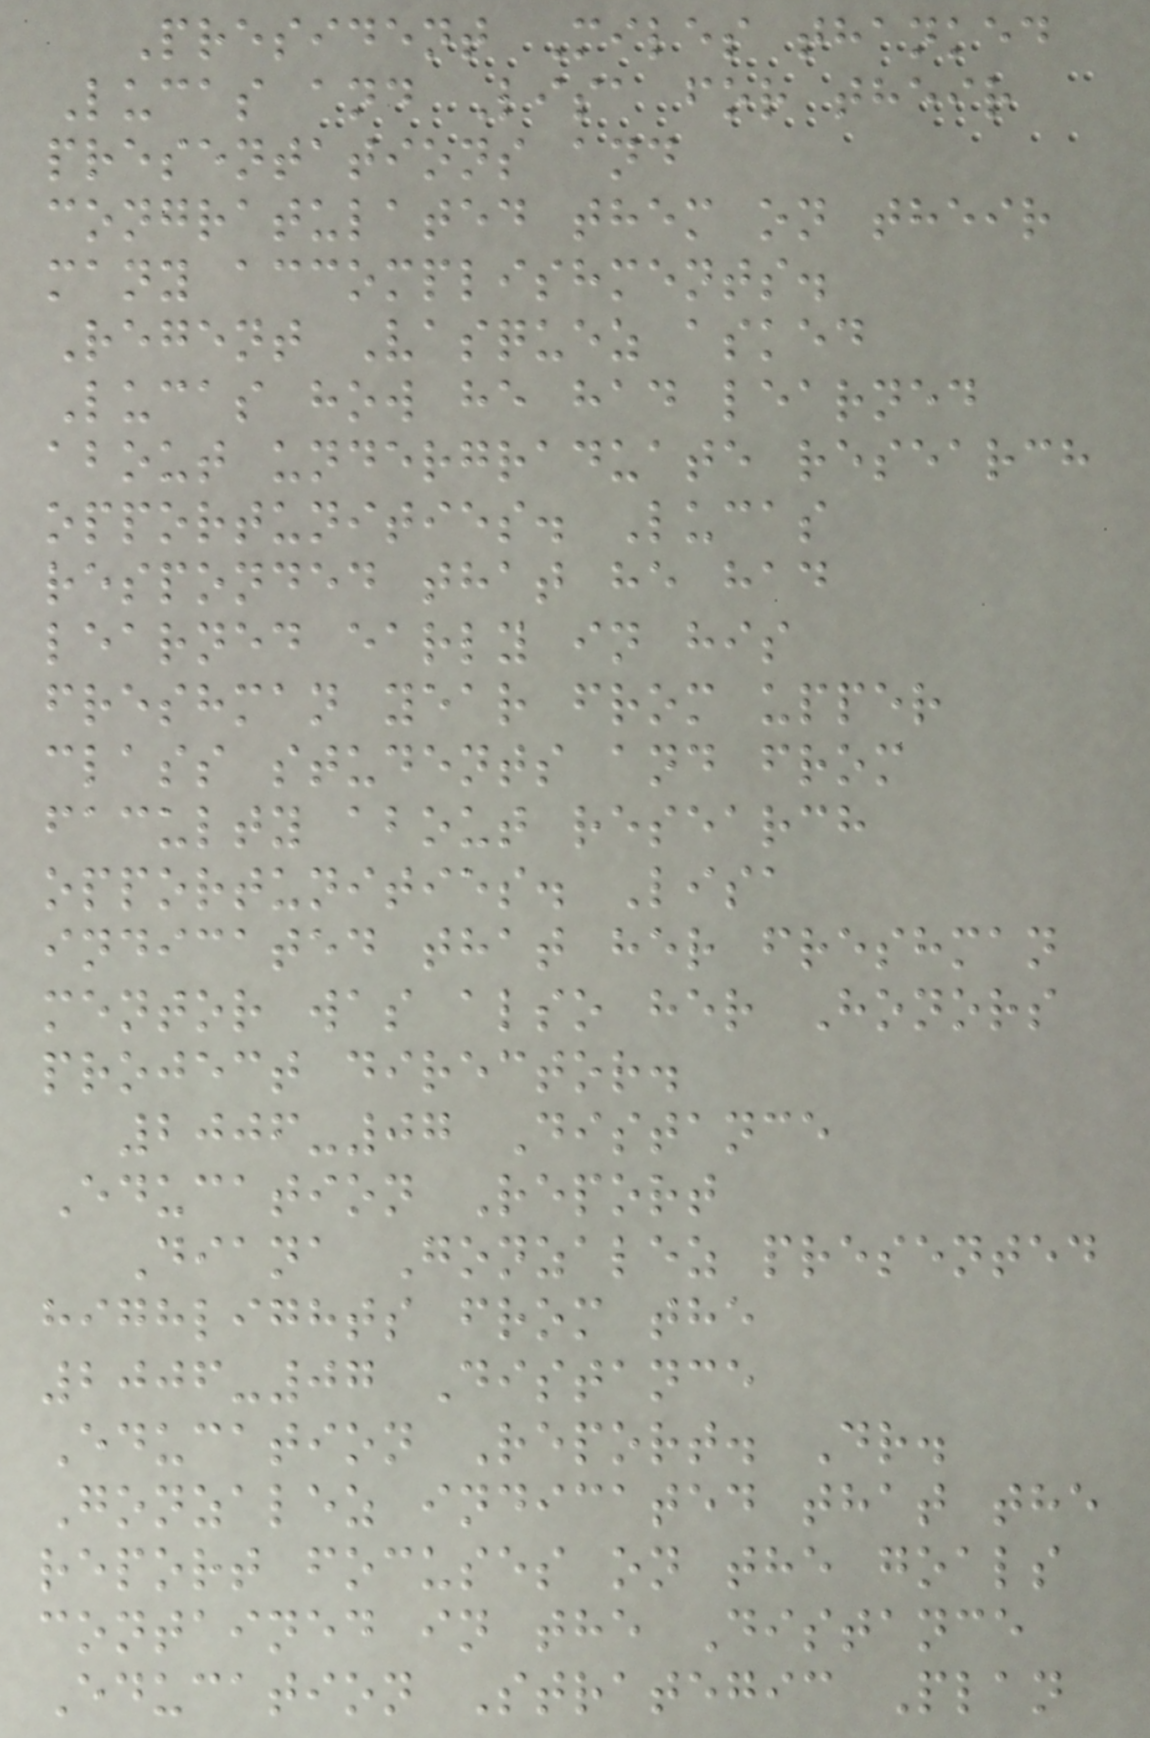President Miles thanked
Lucas and Lisa for their
presentations and
congratulated them on their
many accomplishments.
Regent Vasquez asked
Lucas how he had learned
about undergraduate research
opportunities. Lucas
responded that he had
learned early in his
freshman year from upper
class students and from
faculty about research
opportunities. Lisa
indicated that her freshman
mentor was also her Honors
project director.
2006-07 Distance
Education Report
Diana Gonzalez presented
highlights from the
2006-07 Distance
Education Report. Dr.
Gonzalez indicated that the
report focuses on the goals
contained in the Distance
Education Strategic Plan
